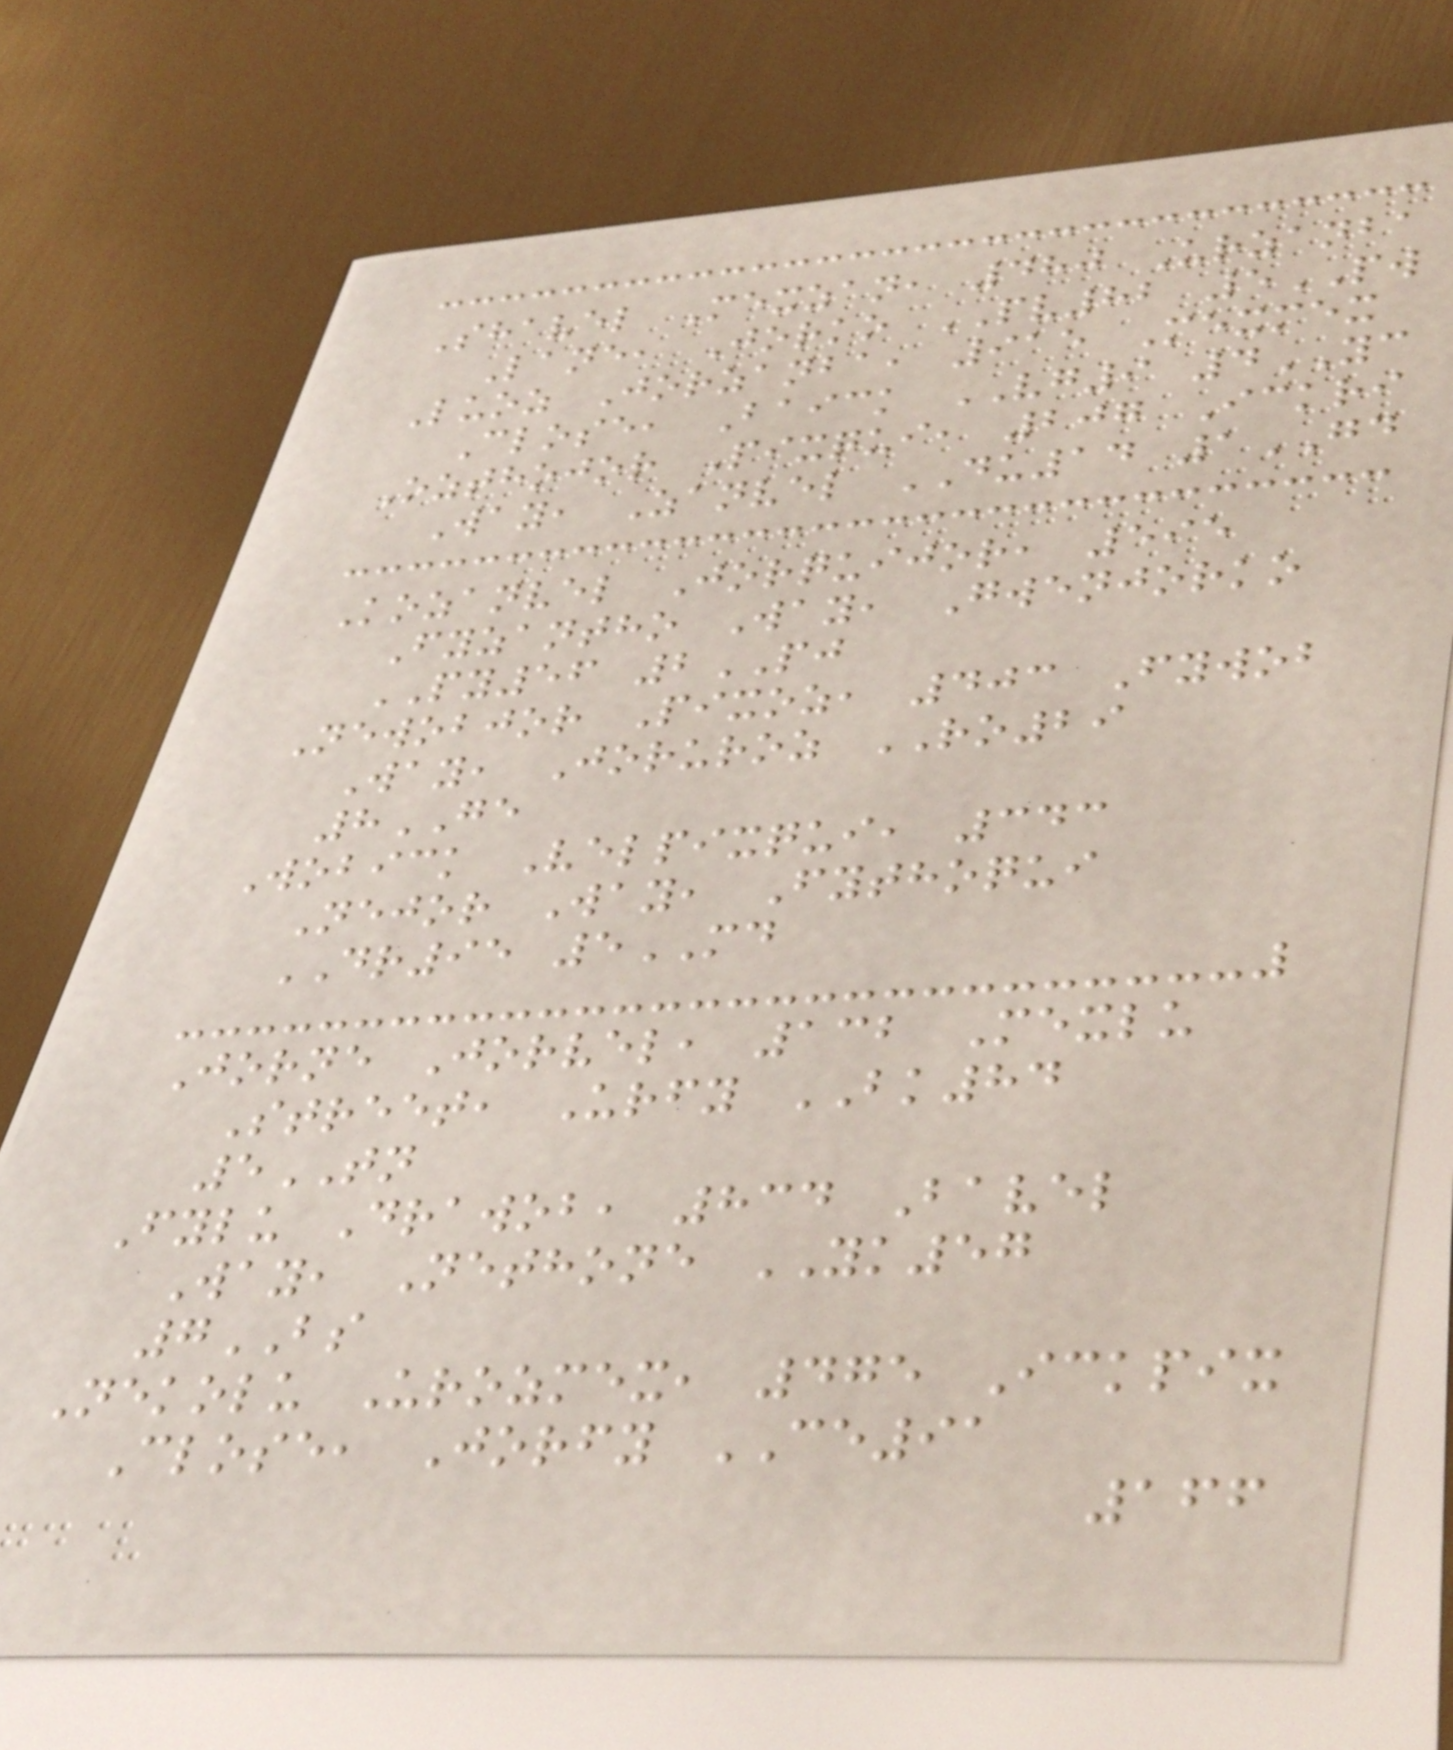Shavel Mexzan, 480 Urzanba
Lane, Jorko PV82 5PW
Luoz Jorzanba, 915 Mexmex
Close, Baick VG9 4YC
Ozthojor Pixqui, 207 Ickri
Way, Zanvel DU14 1GD
Kozanvel Jorquijor, 595
Fyzantho Way, Gwenjorko
PY56 2PJ
Newobjor Pixoz, 403 Fywob
Way, Joruroz RO29
8GE
Wobick Velpixqui, 343
Nejor Way, Fythoqui
DR95 5MD
Jorne Jorvel, 132 Mexlu
Street, Urfy BK84
5TN
Fylu Drawob, 834 Bavel
Way, Nethone YK57
7BS
Nekolu Urozmex, 475 Ickpix
Close, Jorfy CE91
166
